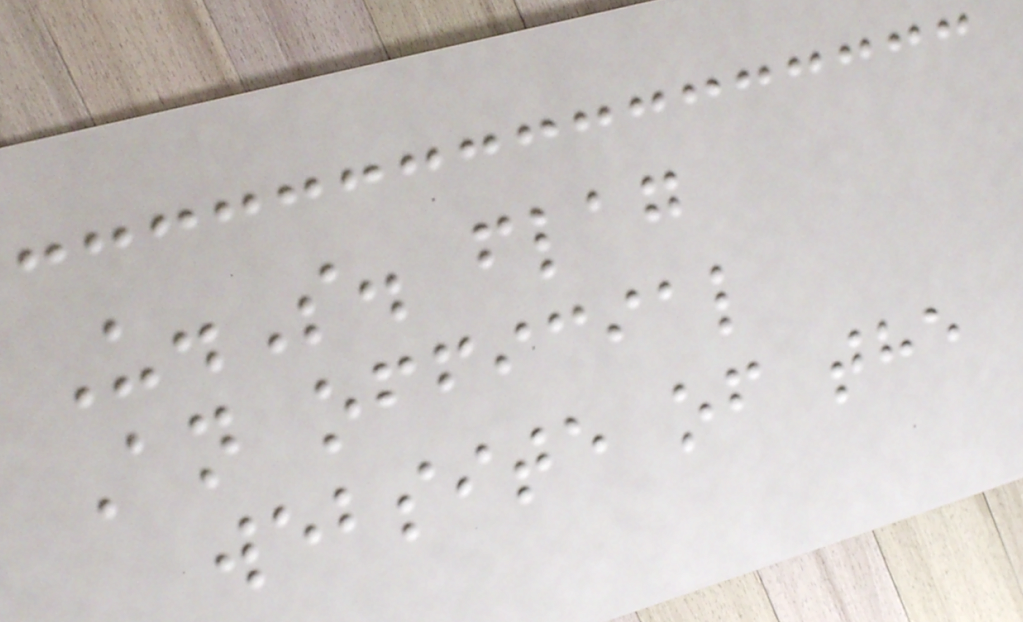U.S. flag
An official
website of the
